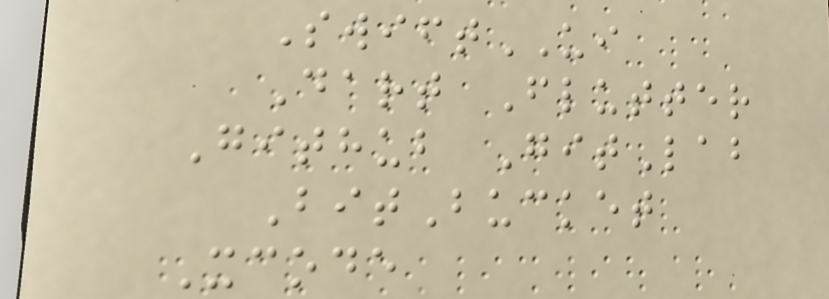SwiftUI
Dart Flutter
Github GitLab
BitBucket
Xcode
